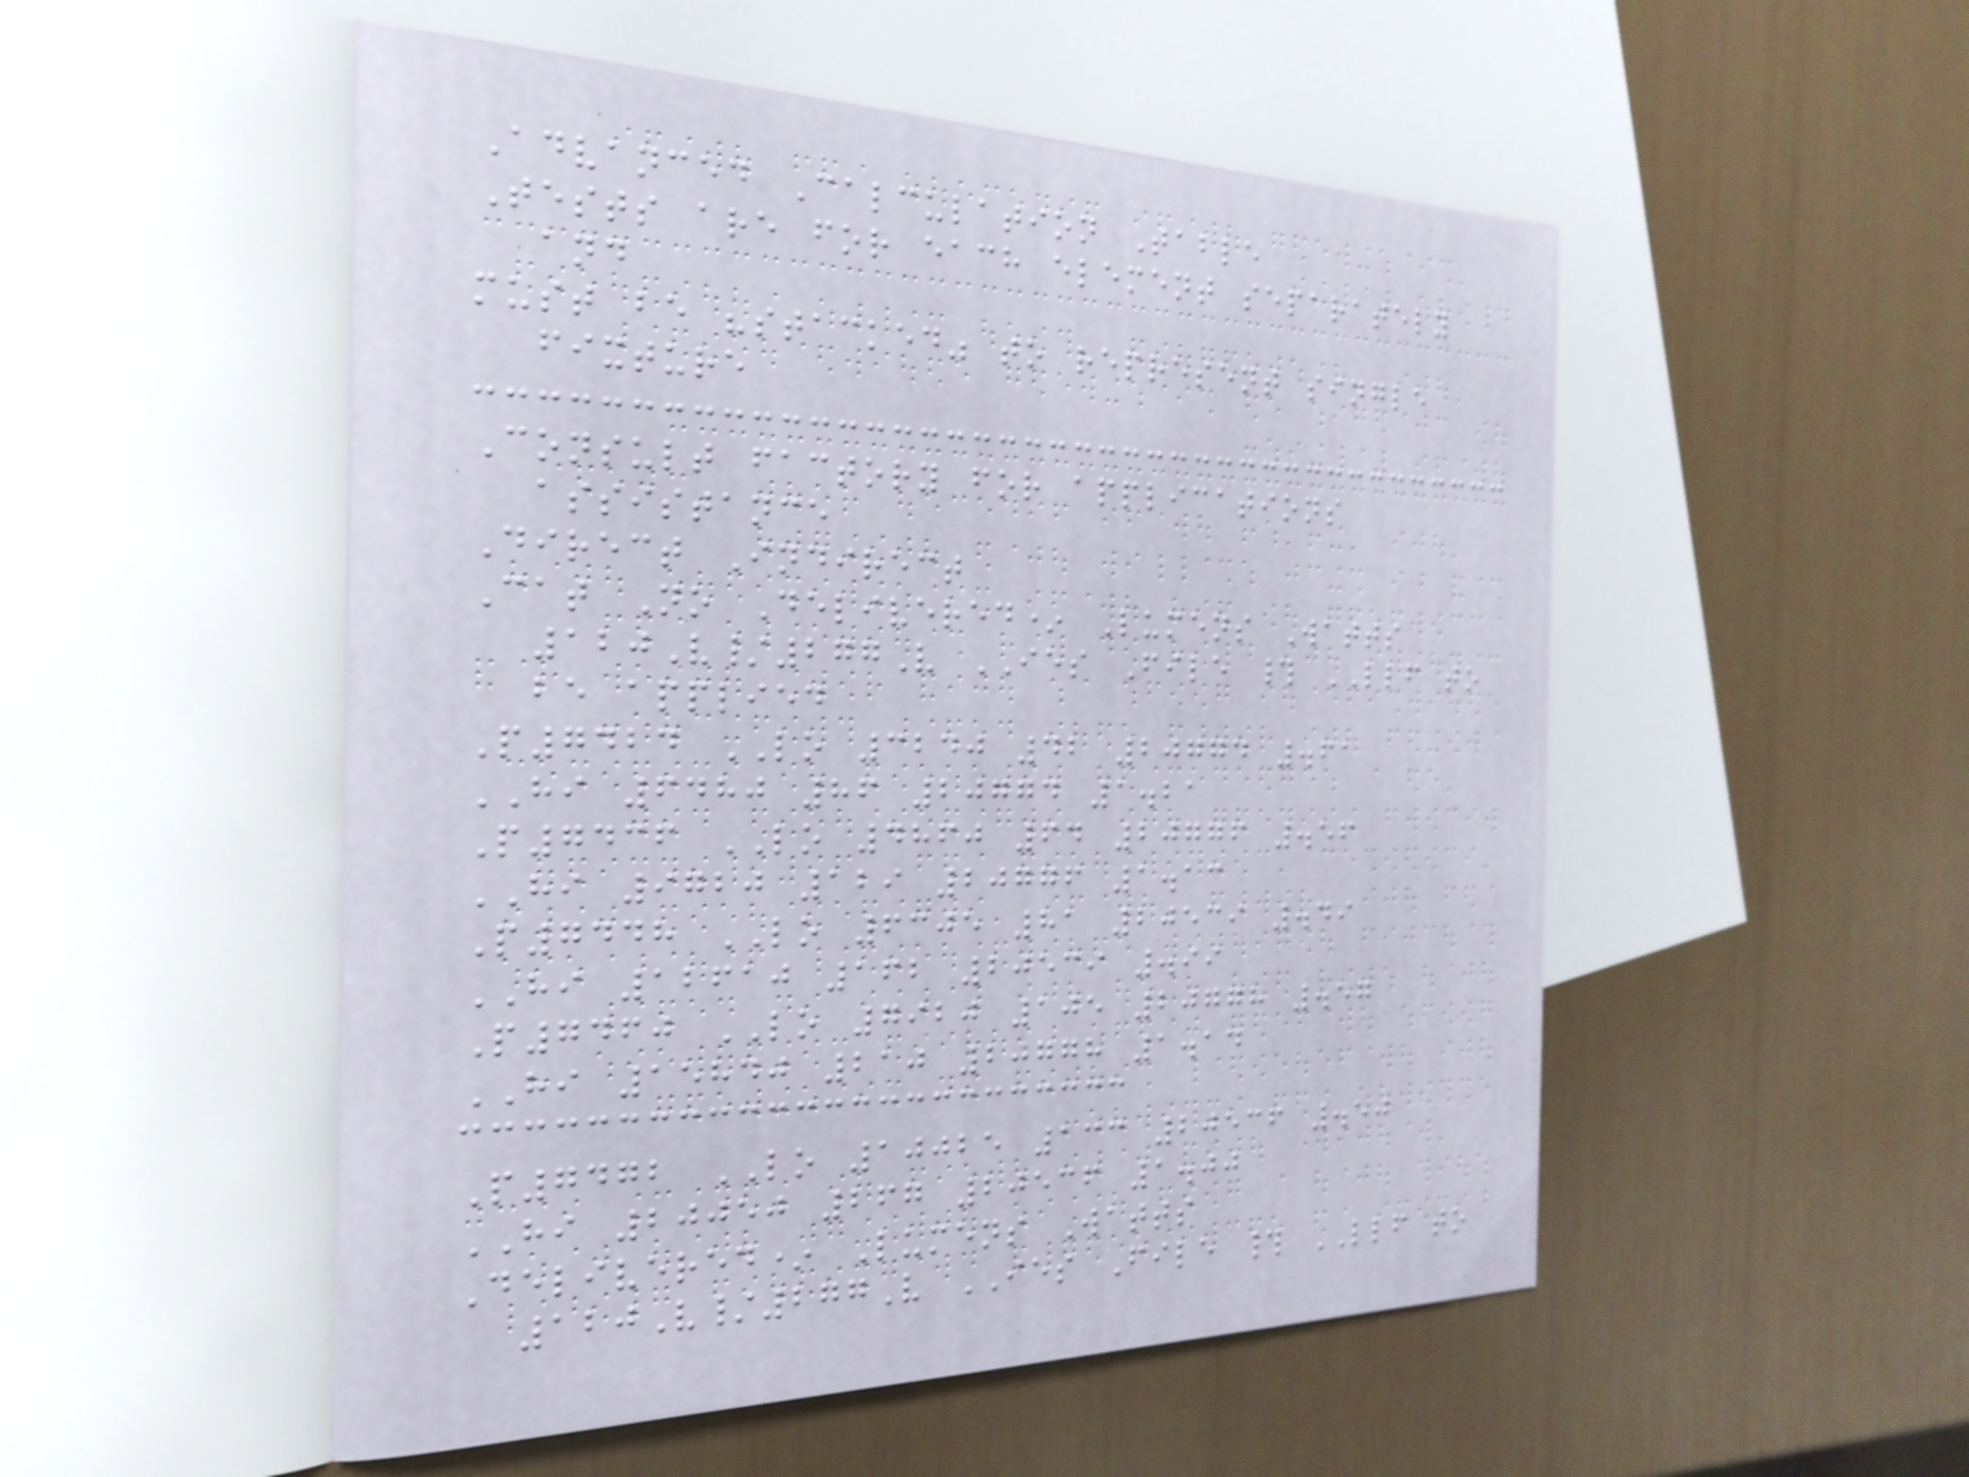Advanced Calculation Table
Tests are for each element separately
and
must be "stacked" to represent single
fixture
Consult factory for applications
assistance
Direct Indirect
Cat No Delivered* Lumens Watts
120V/277V IES File # LLF to
be applied
P7424 LO 3240 42 20774 .61
HI 6480 86 20774 1.21
P7436 LO 4860 64 20776 .56
HI 9720 129 20776 1.13
P7448 LO 6305 81 20539 .49
HI 12610 162 20539 .99
P7460 LO 7920 105 20778 .57
HI 15840 210 20778 1.14
P7472 LO 10025 133 20536 .50
HI 20050 267 20536 1.00
Delivered* Lumens Watts
120V/277V IES File # LLF to
